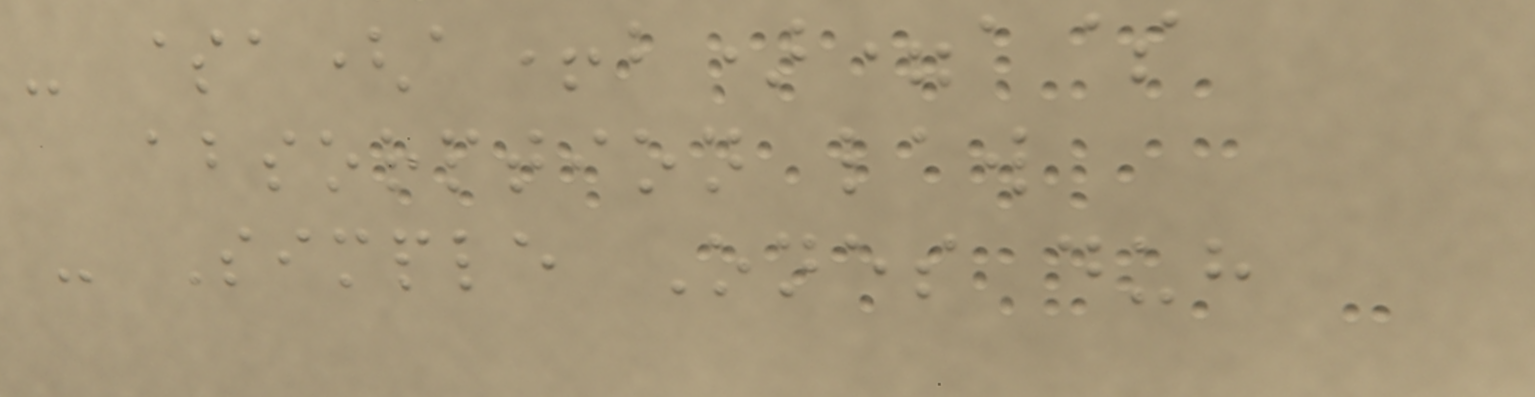- $a(a+b)=a$
absorption law
- Simple Ones duh
